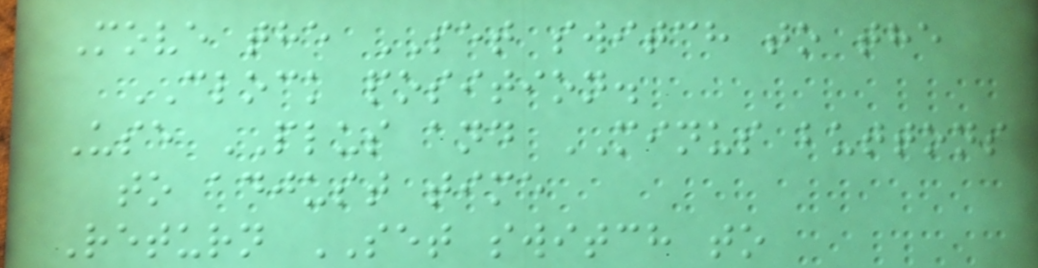Move the SET switch to the
CLOCK position.
Use PLUS and MINUS buttons
to adjust time
Return SET switch to
